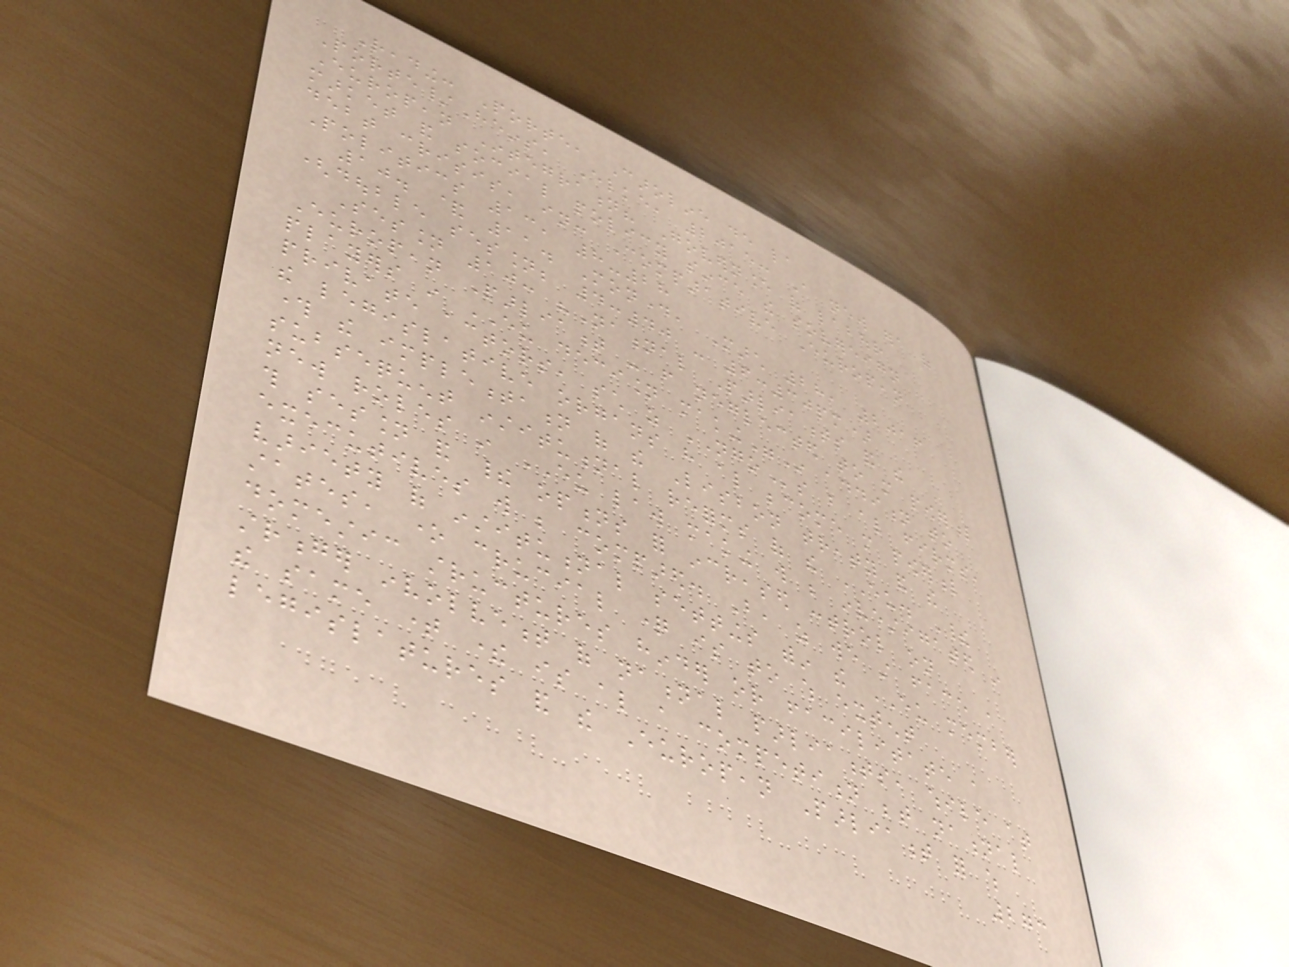Reading: Porte, Caroline de la
Porte/Heins, Elke, 2015: A new era of
European Integration? Governance of labour
market and social policy since the sovereign
debt crisis, in: Comparative European
Politics 13, 8-28
10. & 11. Monday, March 28, 2016
(double session; 4:40 - 6:30pm)
Session 10: "National Parliaments and the
European Parliament - from neglected to more powerful
players in EU decision making"In addition to
private actors, such as NGOs but also firms,
the legislative organs have also become more powerful
through the implementation of the Lisbon treaty and the
subsequent institutional reforms of the EU. Their
new roles in EU law making will be investigated in
this session and their options for increased control on
executives will be compared. But, as we still face a
variety of institutional settings within the EU member
states, one crucial question is to which extent
domestic structures hinder or facilitate a
stronger involvement of national parliaments, while at
the same time there is also a competition between national
legislatures and the European Parliament for which
273
